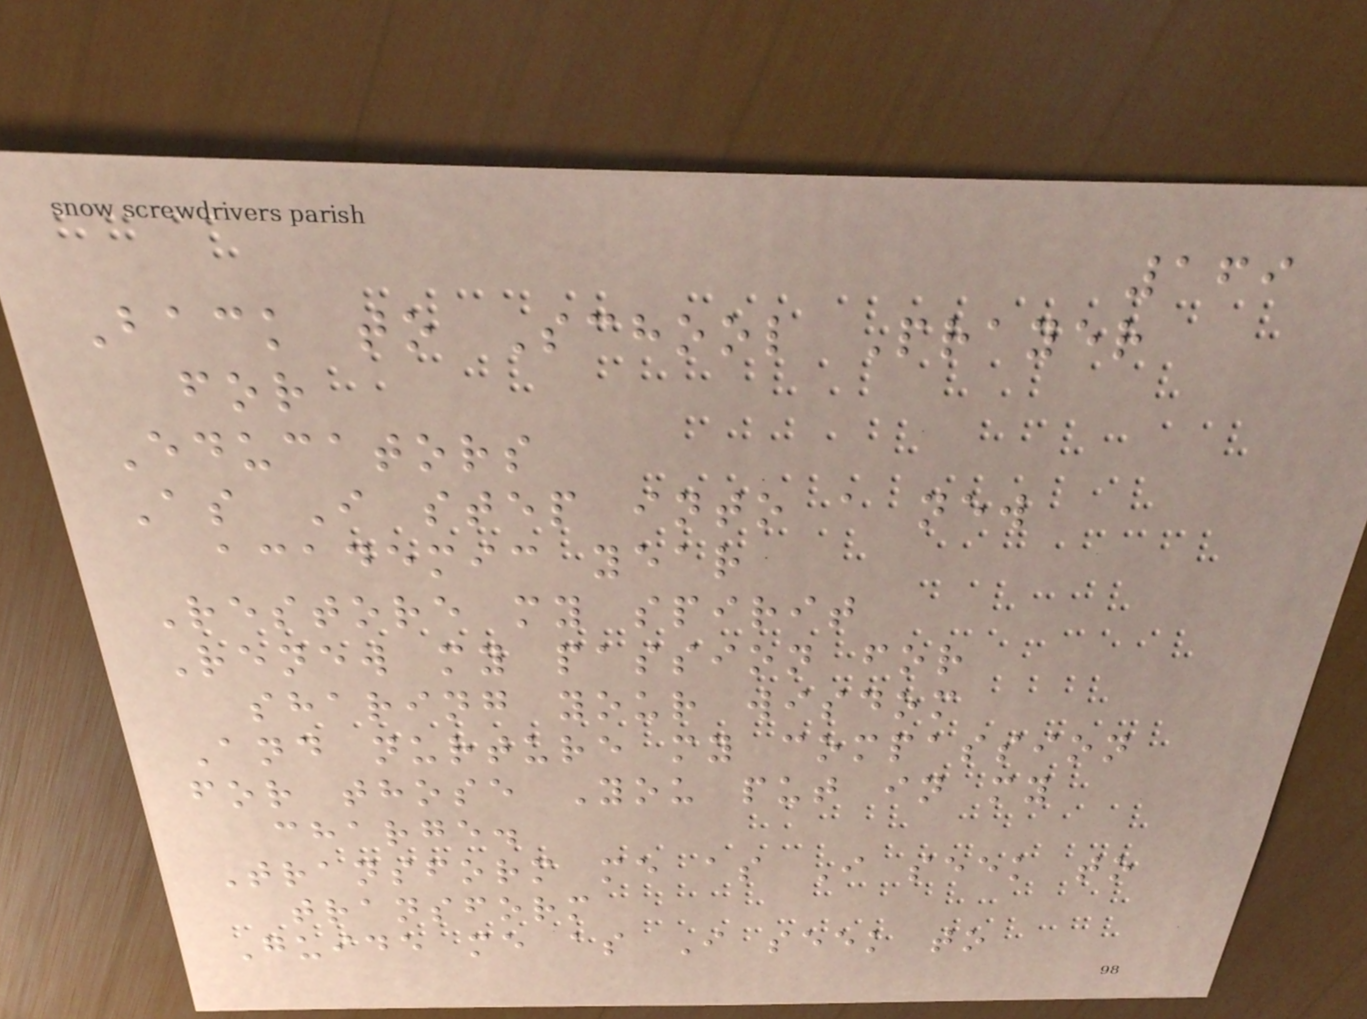169
Back to School Prayer
for
Educators
As I step into a new
academic year
Restore my spirit
Renew my passion for
sharing your wisdom
And nurture my compassion
for those You put in my
charge.
Transform me as I seek to
transform
Guide me as I seek to
